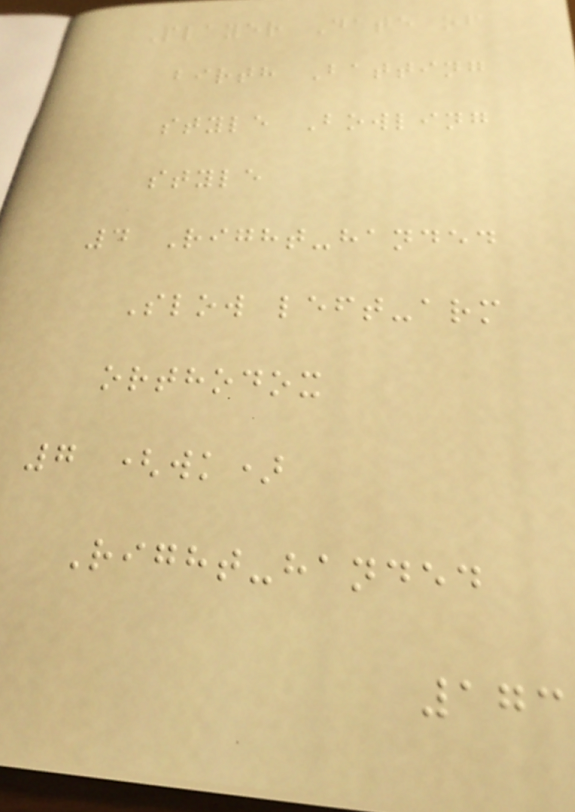Player Date of
birth Batting
style Bowling
style
4 Right-handed
Slow left-arm
orthodox
7 (wk)
Right-handed
173
